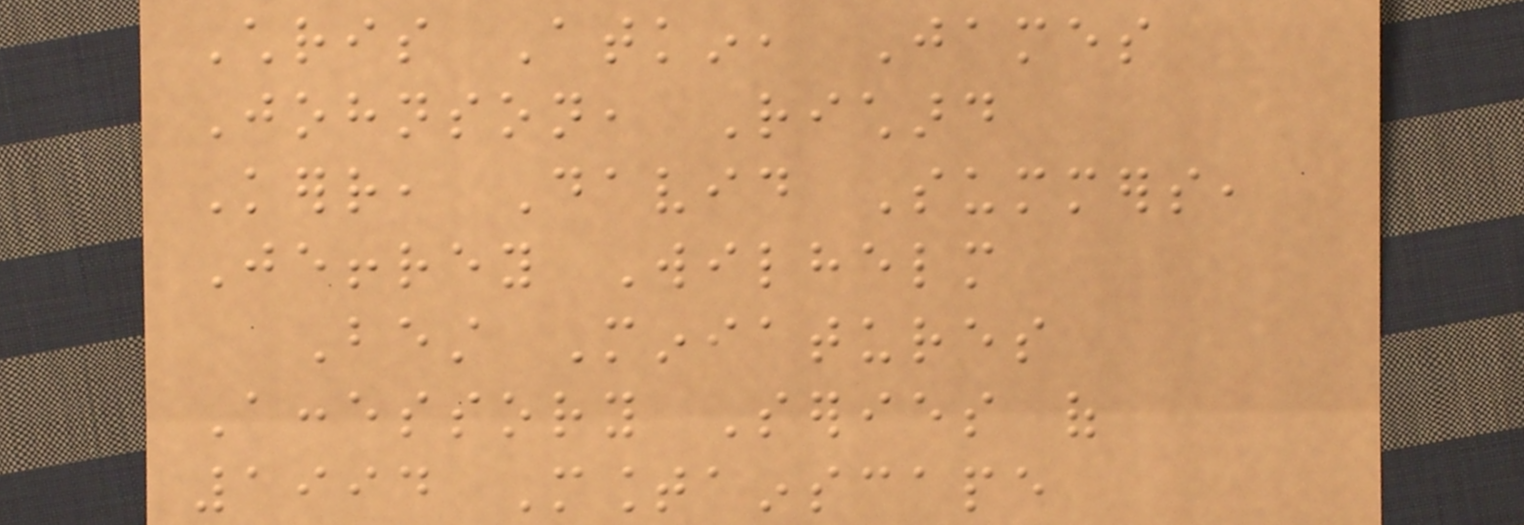Chris Atkin, James
Johnson, Richard
Kerr, David Summers,
Jeffrey Wilhelm
Best Miniatures
Accessory Series of
1994 Mountainscape
